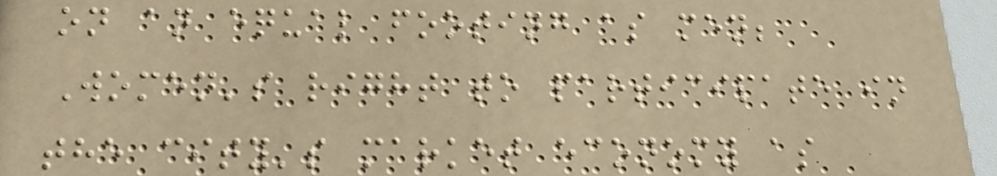on an equal footing as men;
Women's right to participate in
the city's market economy as
